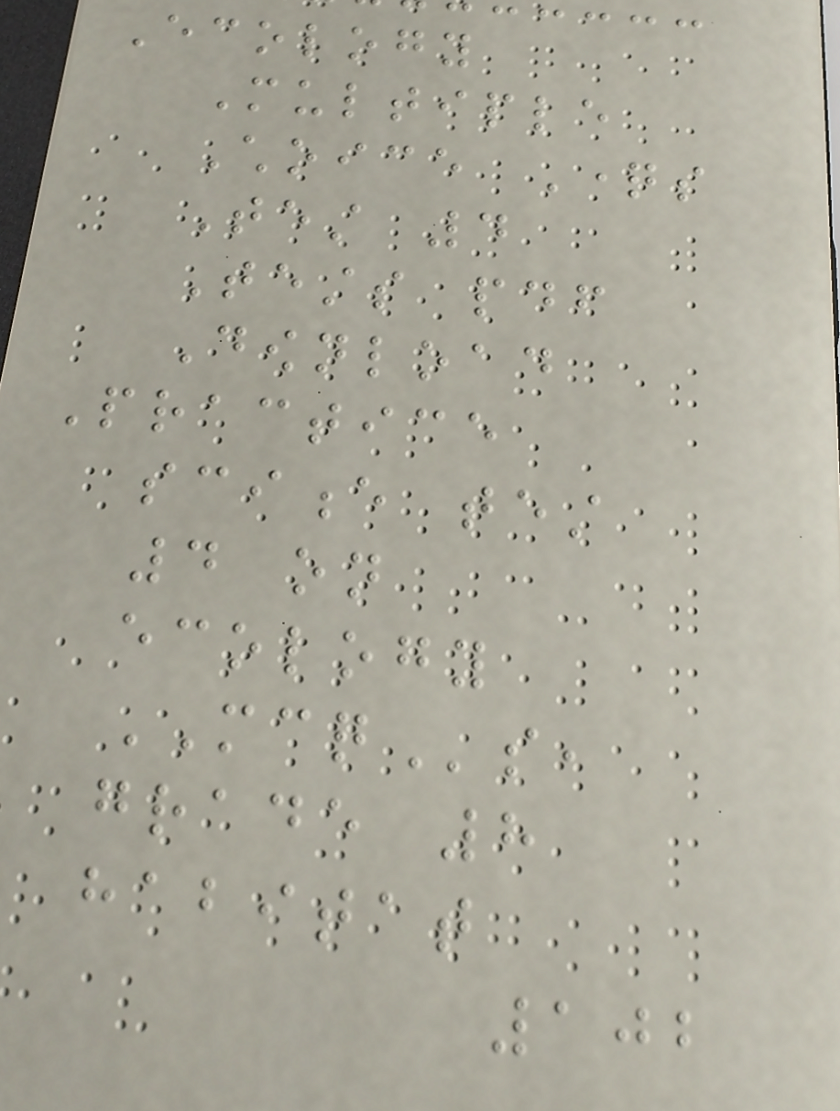Ecology
Multiple
Choice Questions
Test 4
Tests pdf
Download
Practice
science test
4 on
ecology
MCQs,
grade 8
habitat
102
